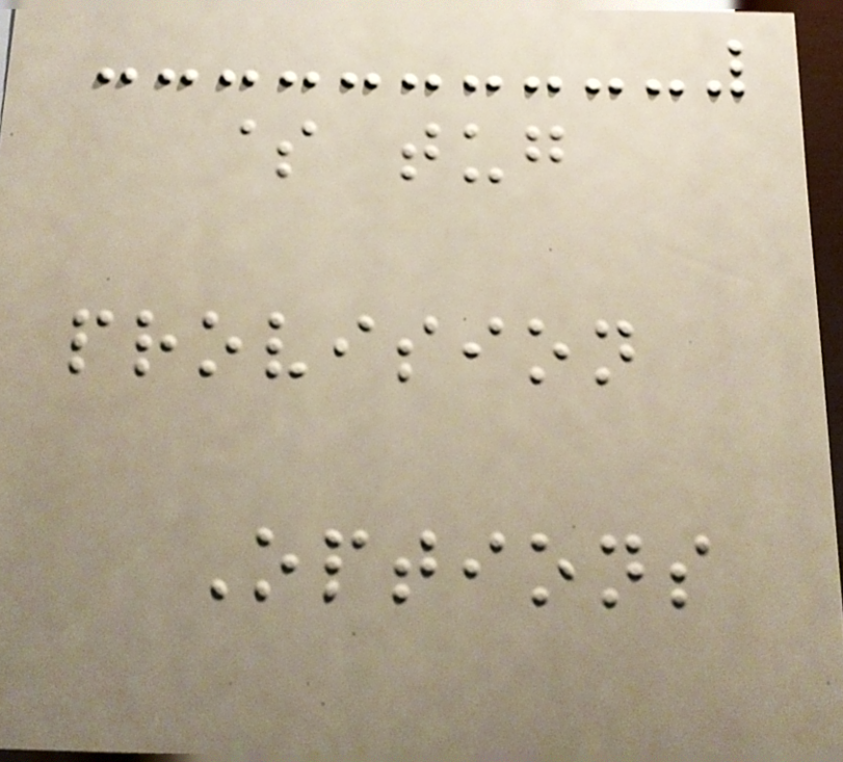$ tug
provision
Options
